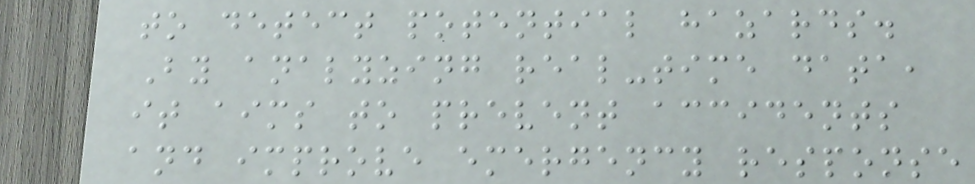to detect potential hazards.
By analyzing real-time data,
it aims to prevent accidents
and improve emergency response
